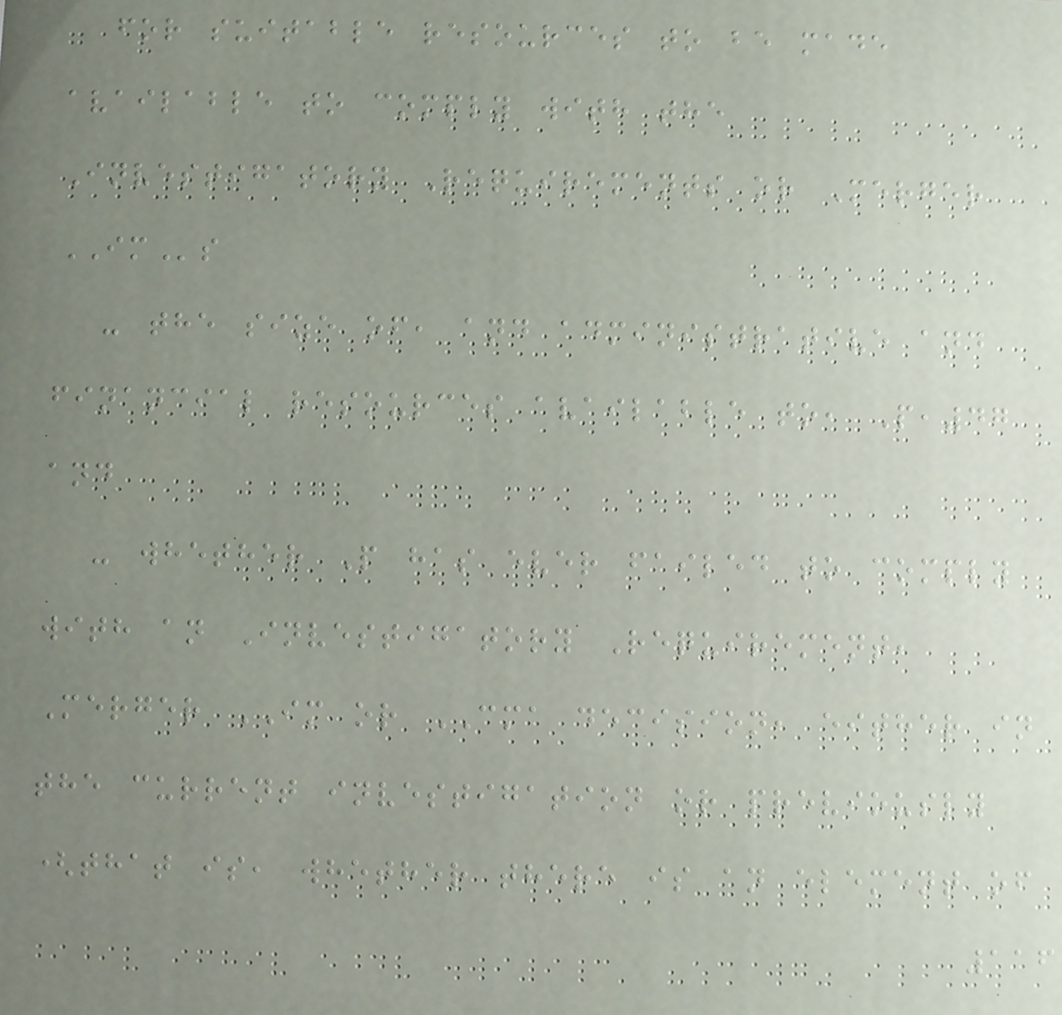for suitable resources to be made
available to comply with the
Investigatory Requirements or Merger
IMs
- the size of, and administrative and
financial resources available to, P,47
and
- whether P has ever failed to comply
with an Investigatory Requirement,
Merger IM or CMA decision, either in
the current investigation or previously
(that is, whether there is an element of
116
